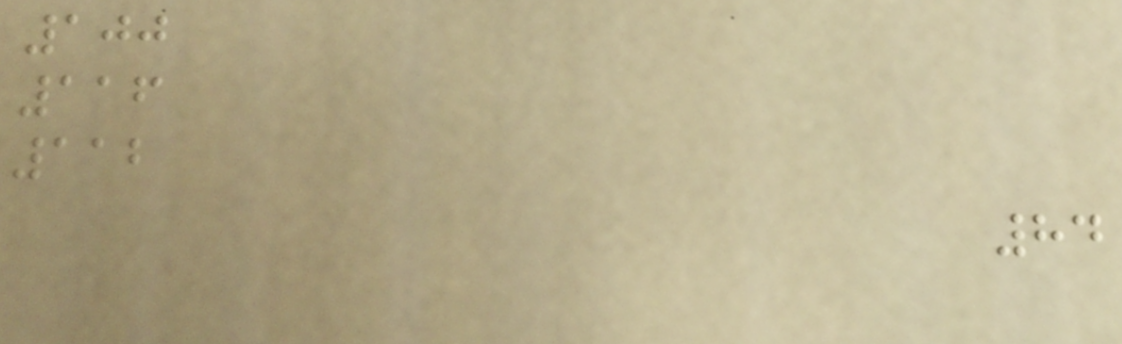100
116
112
84
